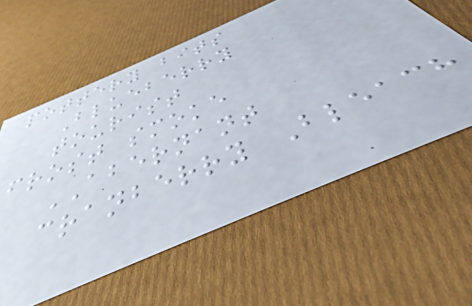pottery bits
Blueberry
tourist
frost smoke
ABERNANT
cranberry Bleach
